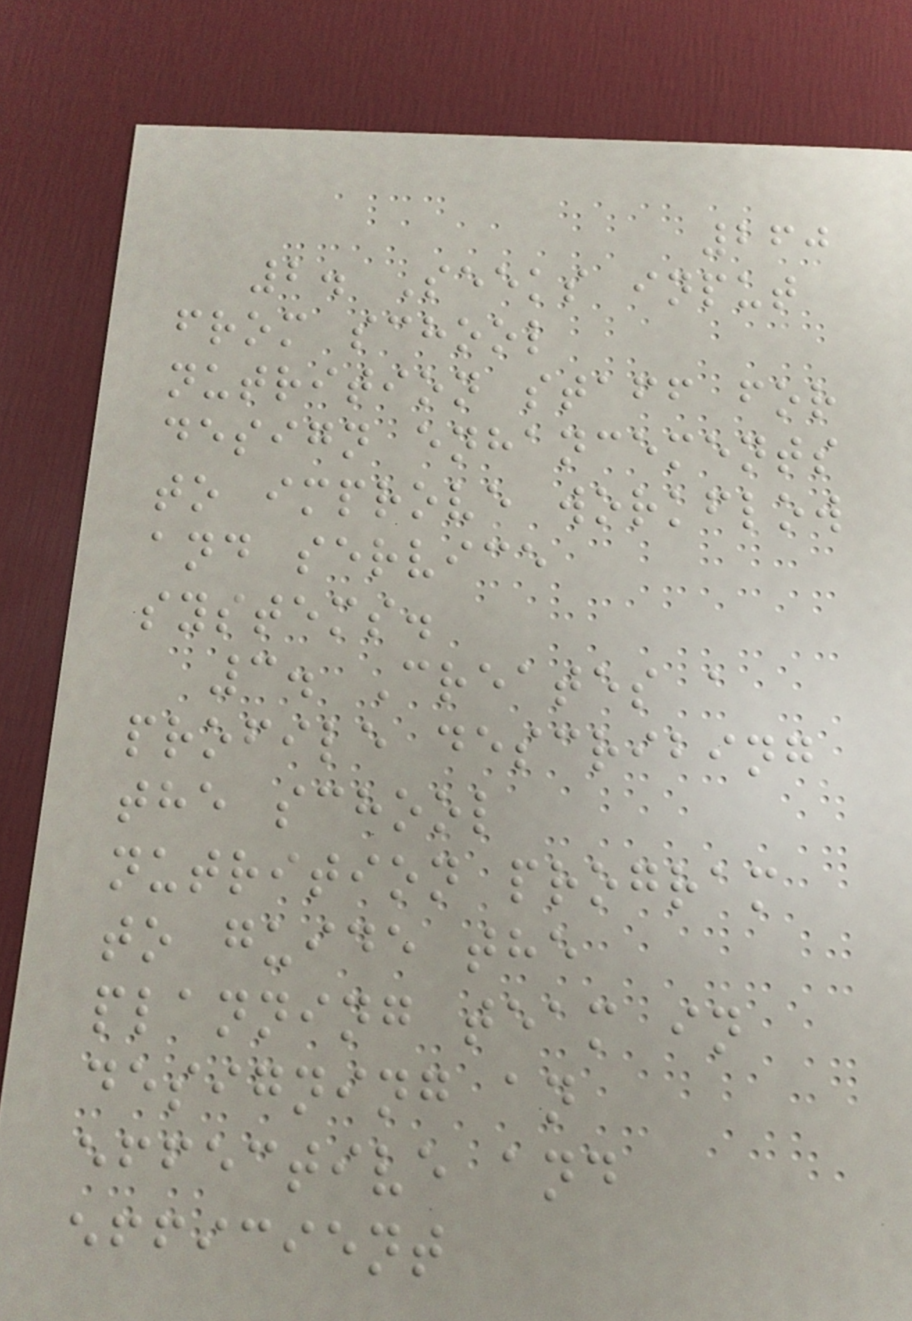260
2. Seeks input
from school
nutrition staff for
design enhancements
to improve workflow
and service
systems.
3. Creates a
profile describing
the school
nutrition program
to guide the
planning team in
designing an
effective and
efficient
